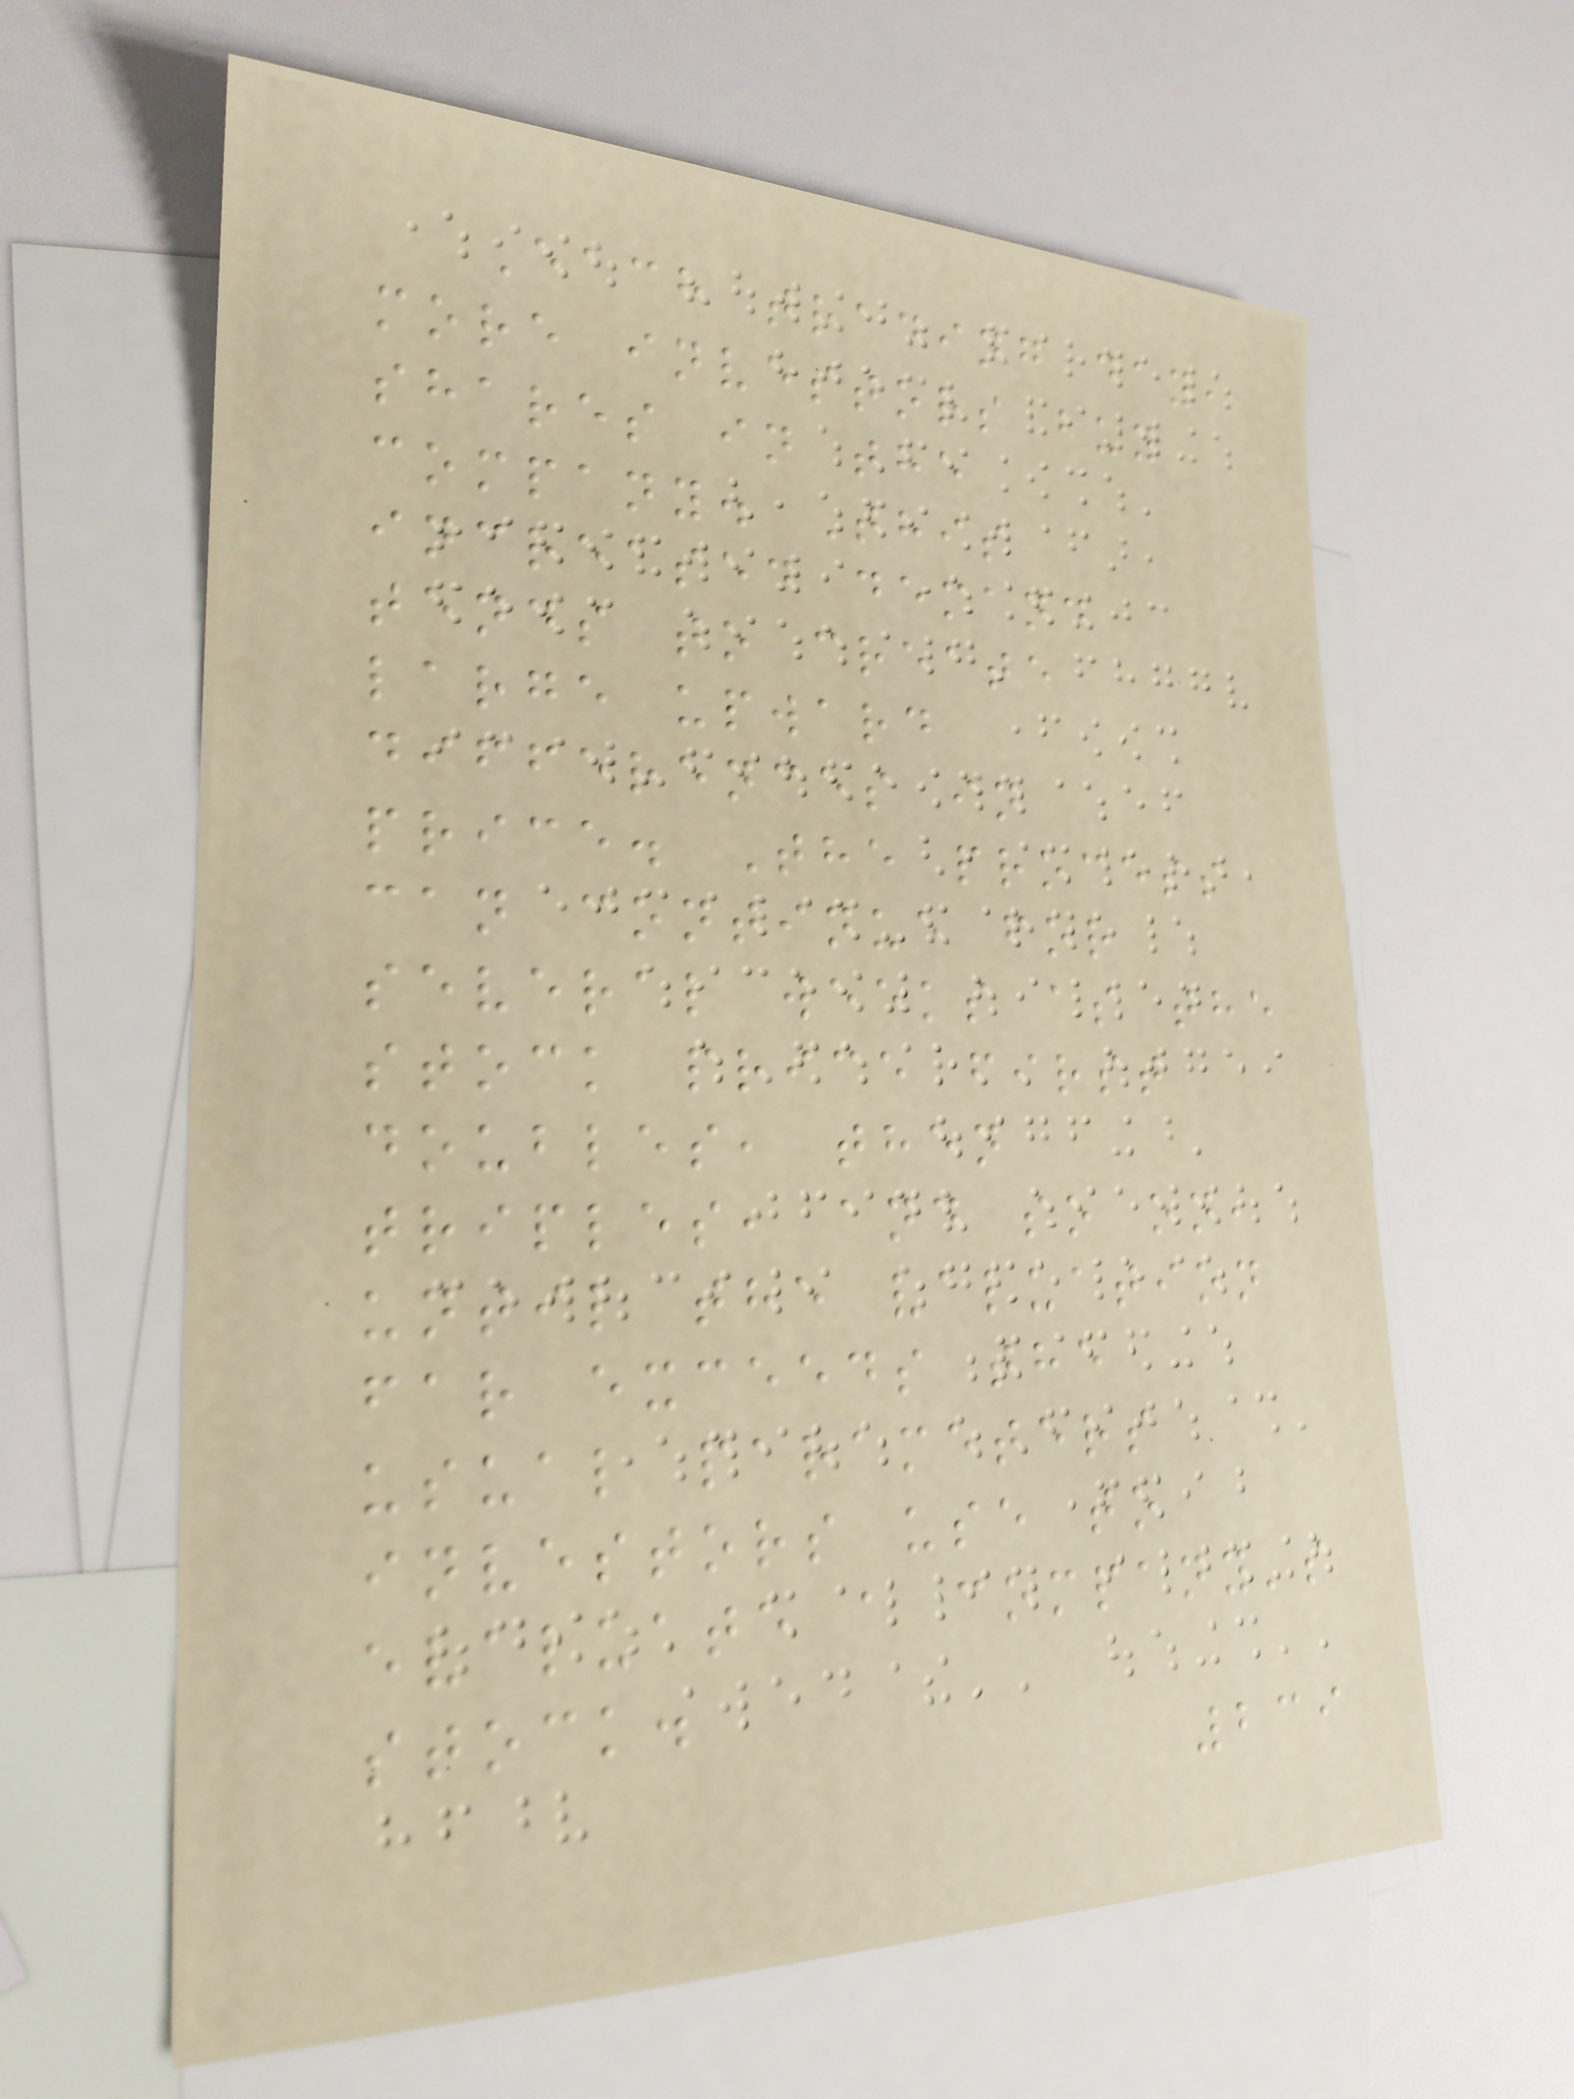Each trading day,
more investors buy
shares in the
company. This
increased demand
tends to create
large upward
differences in
price. The process
can continue for
several weeks as the
stock price first
doubles, then
triples, and so on,
until the valuation
far exceeds the
usual parameters
investors use to
evaluate a company's
stock.
239
